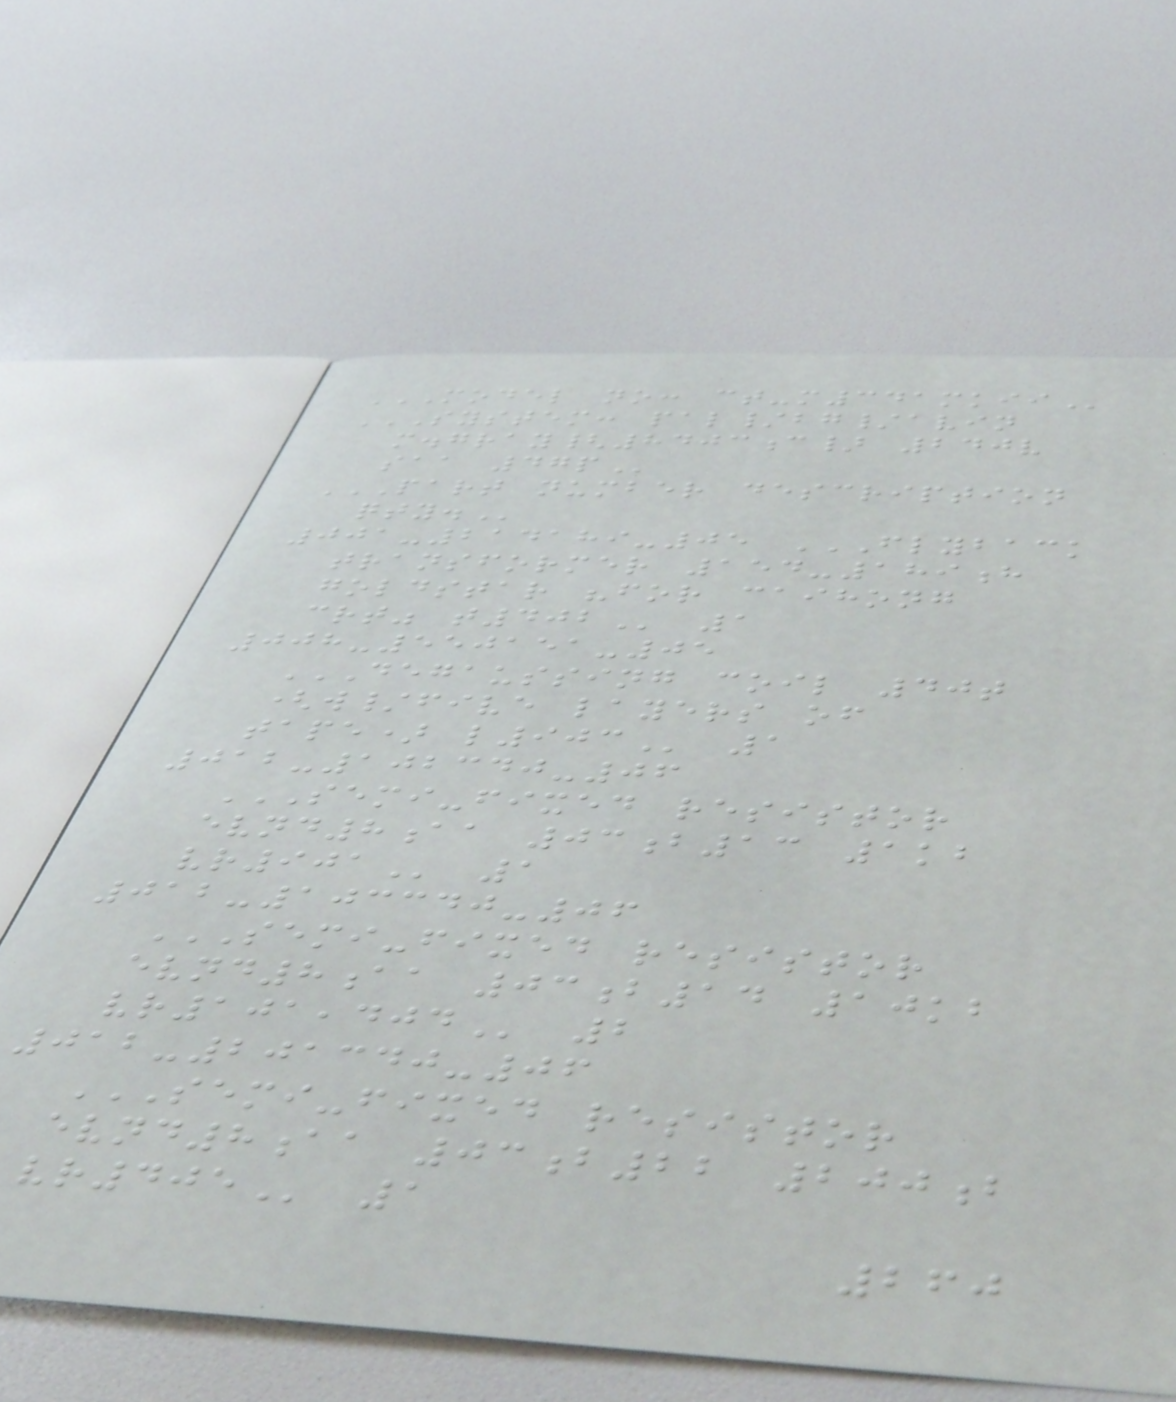MODEL NO: CT-M341MKII
SYSTEM: PAL/BG/AVIN
M.GRAY{8403C} 240V
SAA 47P
PART NUMBER DESCRIPTION
QTY.
001-214189-05 FLYBACK
TRANSFORMER 154-189H
GOLDSTAR "FOR CAIHONG
CRT" T402 1
008-550151-05
DEGAUSSING COIL 40T
(W/FIVE LAYERS OF
TAPE) L903 1
012-102340-06
SEMI-FIXED RESISTOR
EVND8AA 03B13 1KB
VR901 1
012-103340-06
SEMI-FIXED RESISTOR
EVND8AA 03B14 10KB
VR101,404 2
012-201340-06
SEMI-FIXED RESISTOR
EVND8AA 03B22 200B
VR405 1
260
